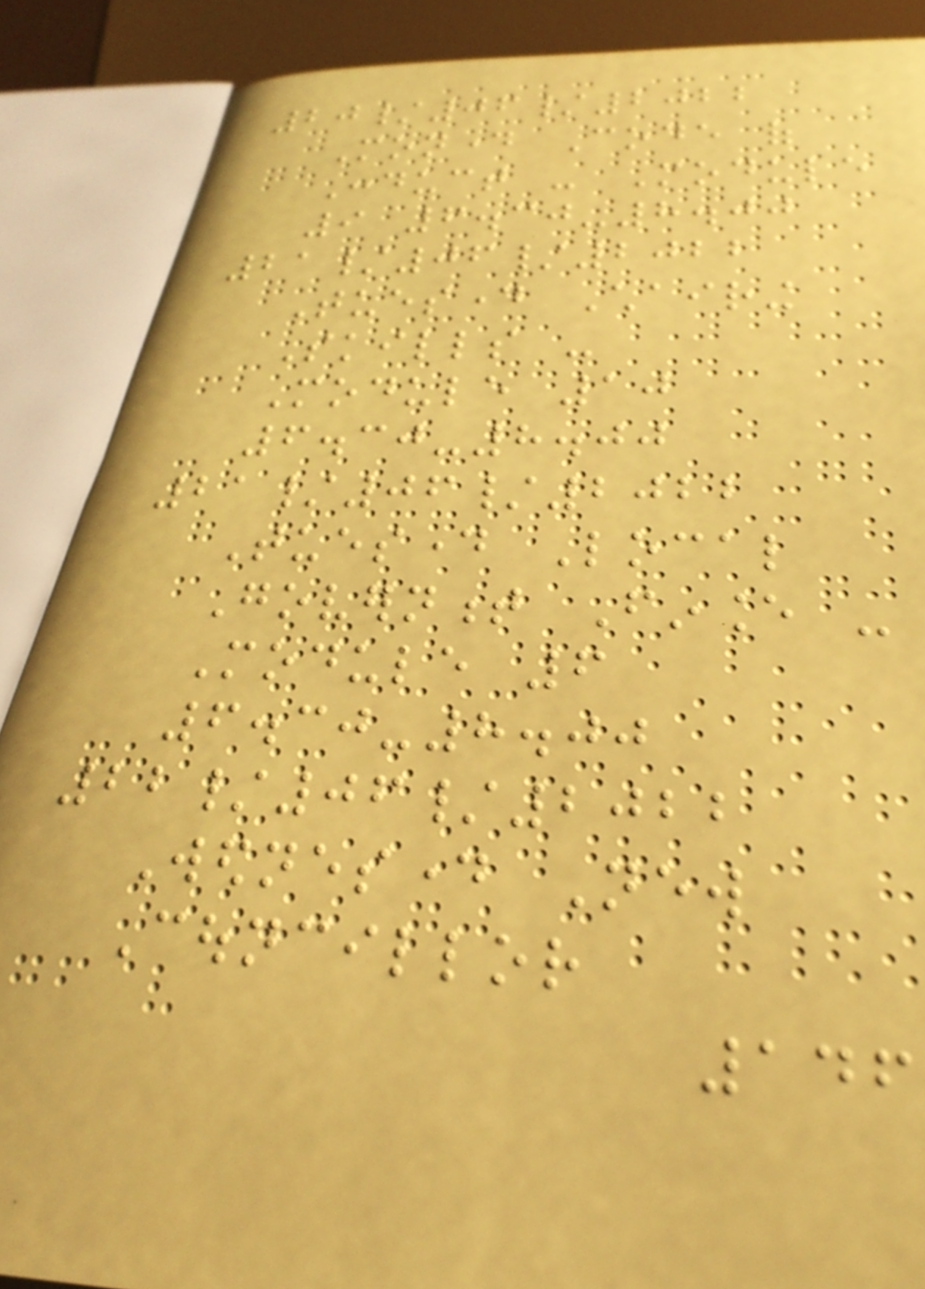20/06/2022
Monday Code of
Conduct - Module
9 6.30-8.00
21/06/2022
Tuesday Chairing
Skills -
Module 10
6.30-8.00
21/06/2022
Tuesday Local
Government Finance -
Module 6
6.30-8.00
22/06/2022
Wednesday New
Councillor
146
